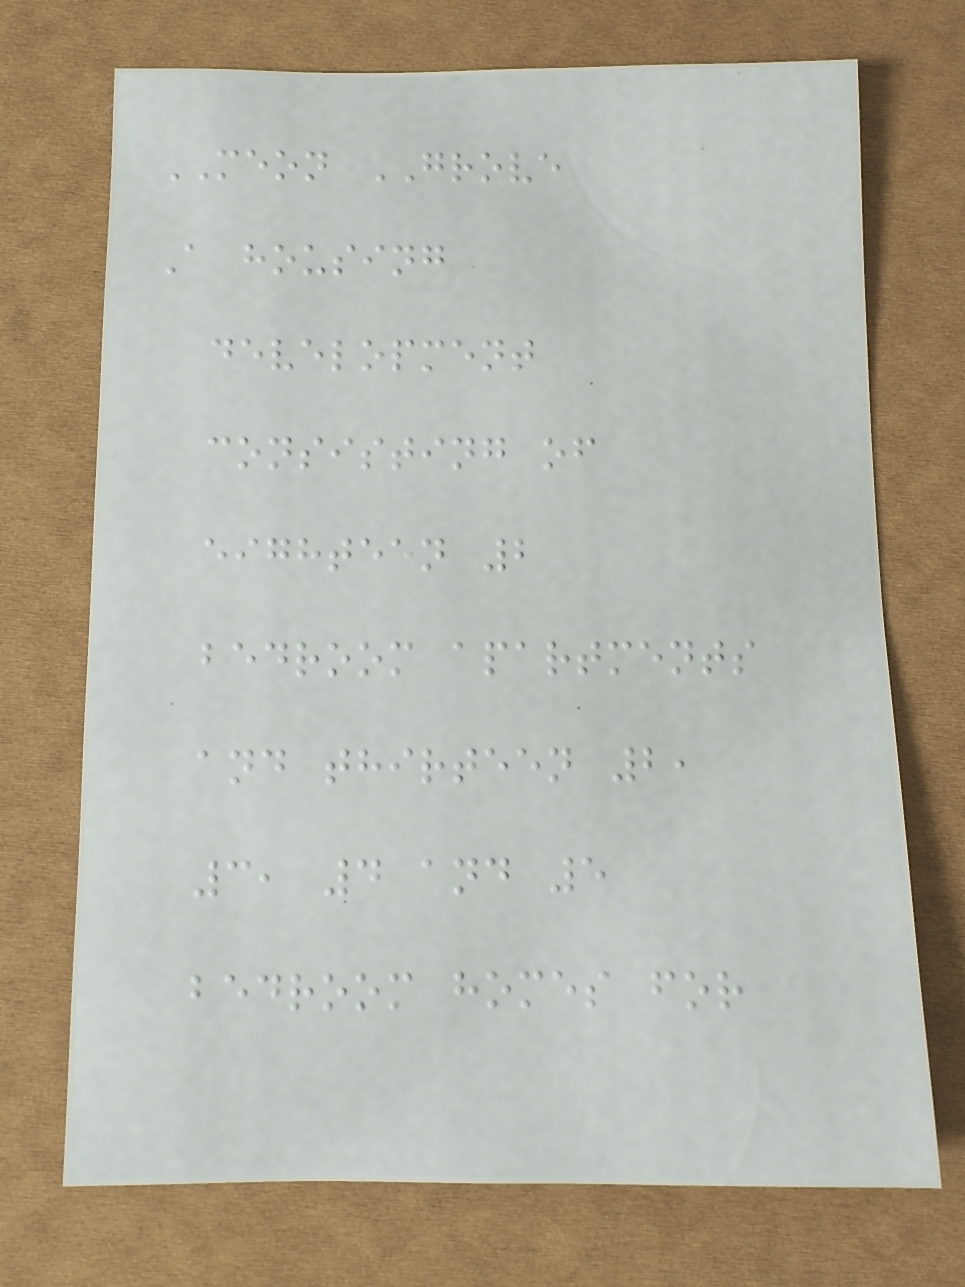MEON GROVE
A housing
development
consisting of
eighteen 2
bedroom apartments
and thirteen 2,
3, 4 and 5
bedroom homes for
